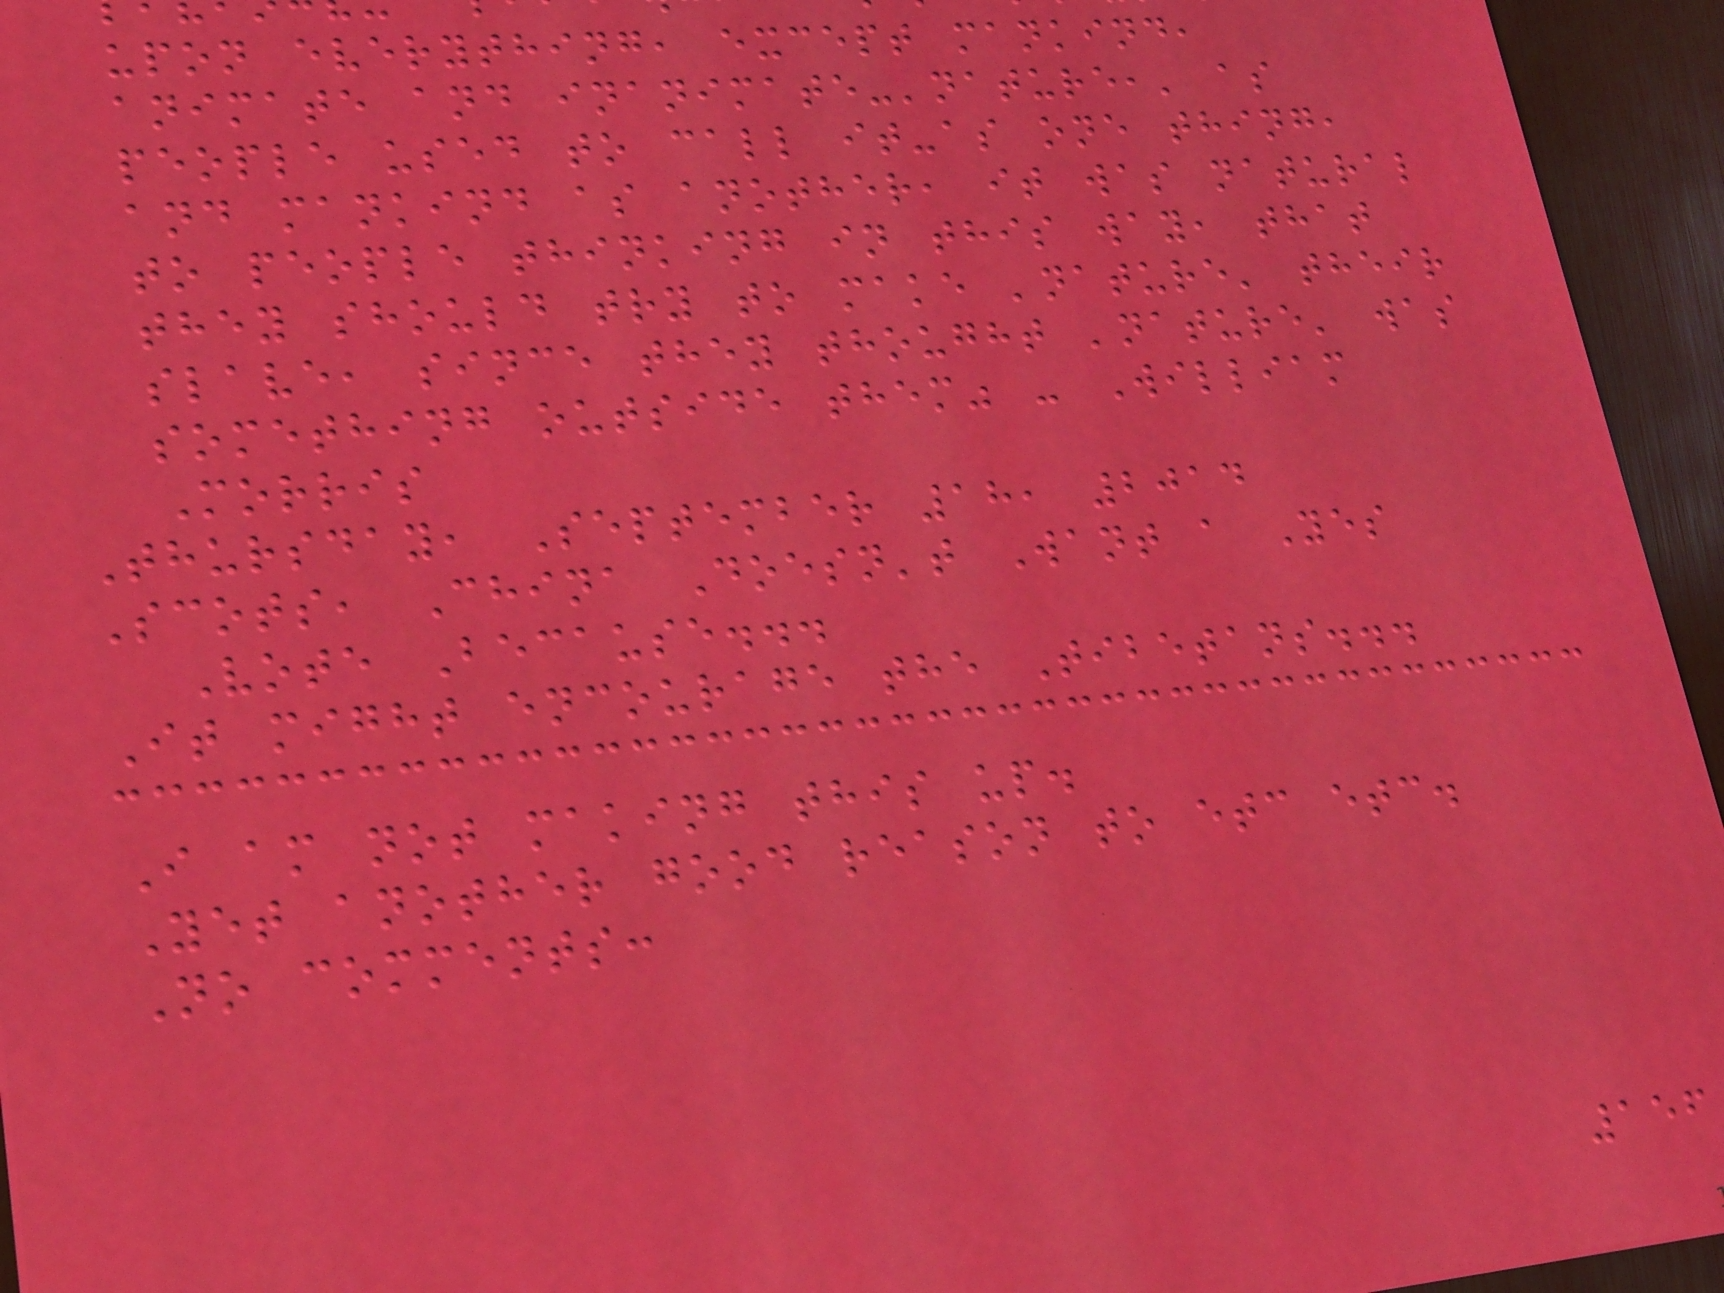upon everything, except mankind,
animate and inanimate-'nature,' as
people used to call it-as one thing,
and mankind as another, it was natural
to people thinking in this way, that
they should try to make 'nature' their
slave, since they thought 'nature' was
something outside them" - William
Morris
Thursday, September 18, 2014
Scots, China Doesn't Want a Yes
Vote Because...
It might encourage the Tibetans...
I am not making this up.
Yet another good reason to etc etc.
No comments:
156
